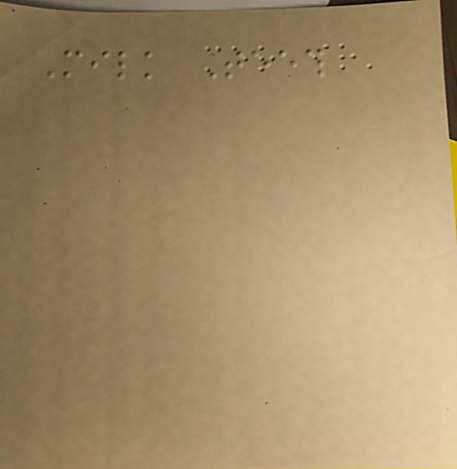Milk Teeth
